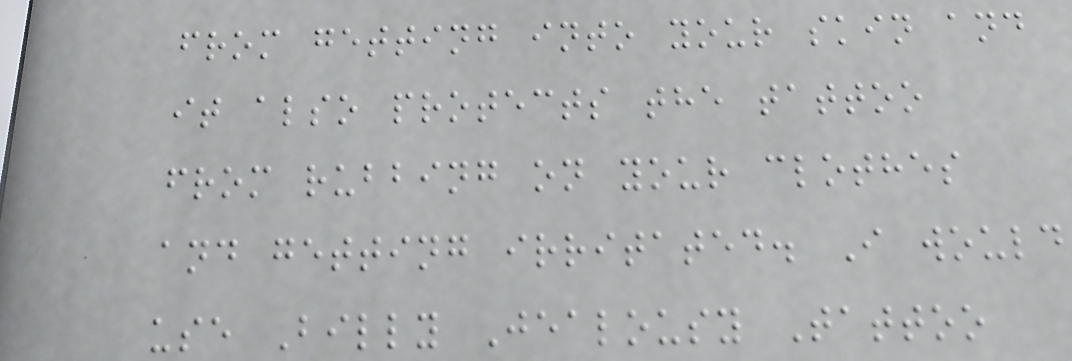from getting into your skin and
it also protects the tattoo
from rubbing on your clothes
and getting irritated. I would
use Billy Jealousy Tattoo
